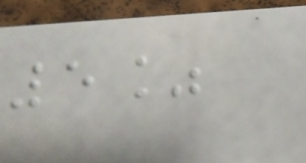5%
